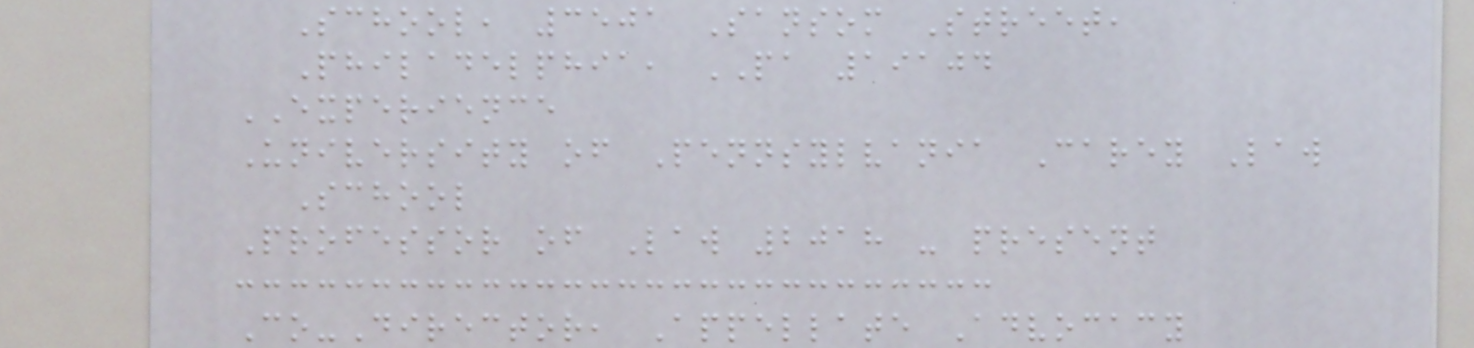School, 3501 Sansom Street,
Philadelphia, PA 19104
EXPERIENCE
University of Pennsylvania Carey Law
School
Professor of Law 2018 - present
Co-Director, Appellate Advocacy
